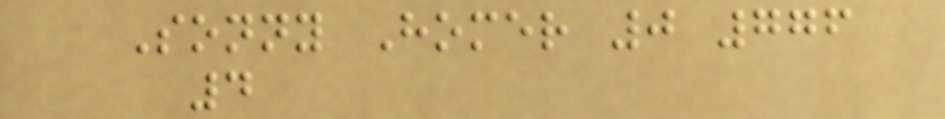Sonny Homer 0 776
4
